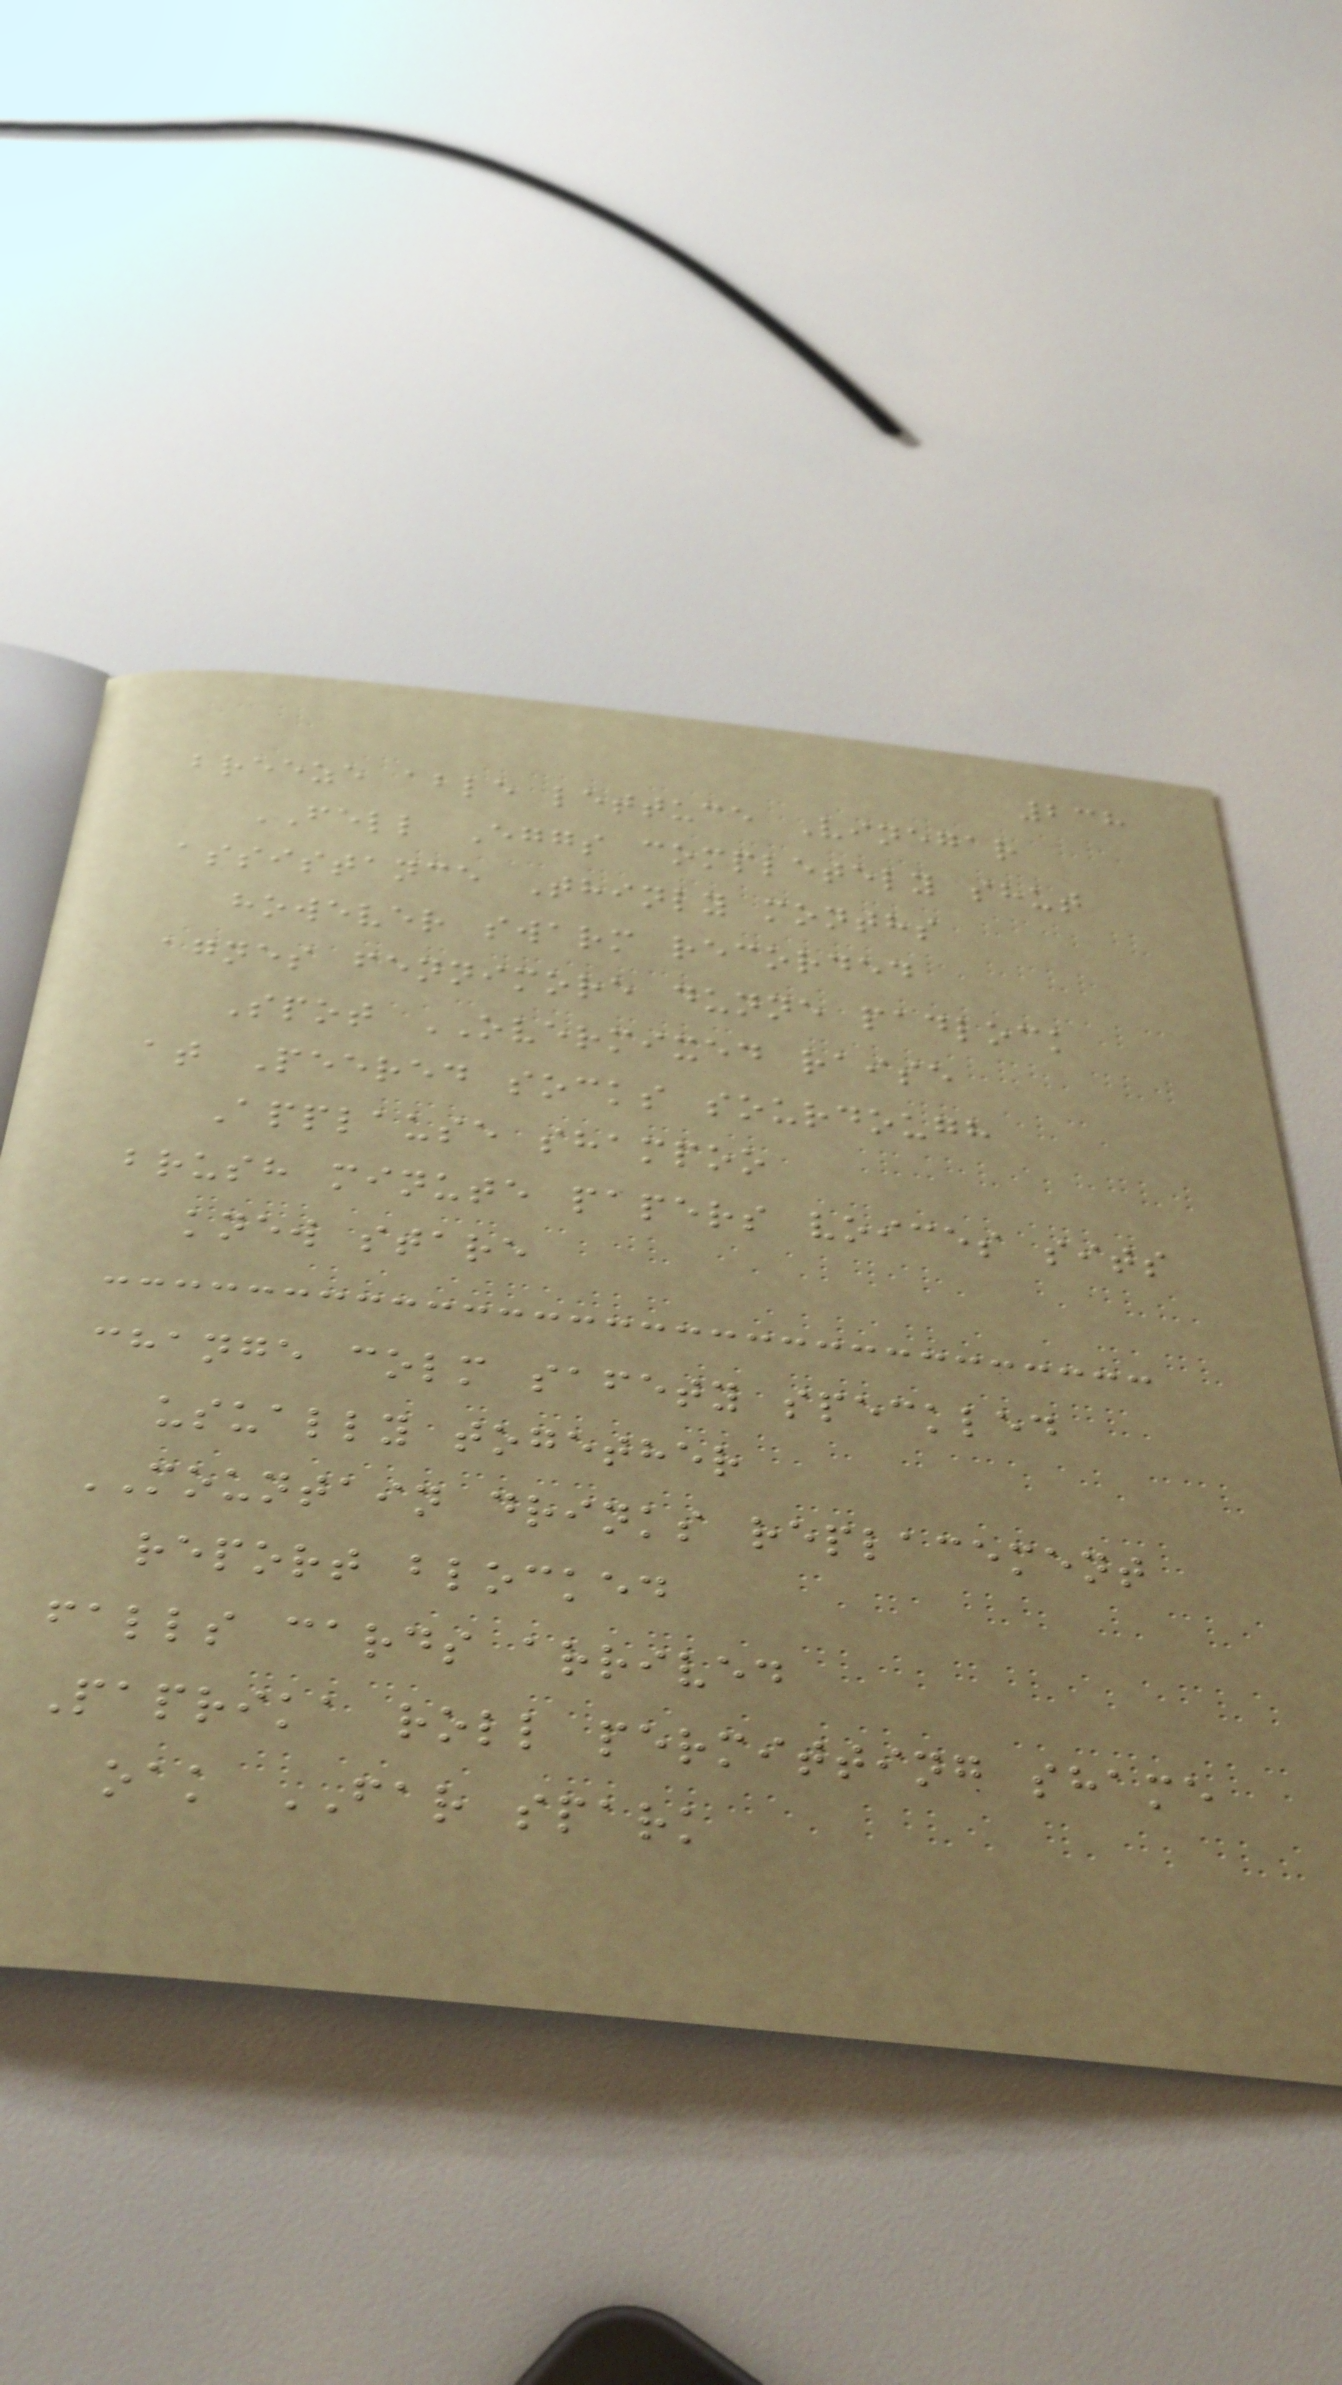238
breeze able lettuce Vinegar
FELL Eggs completely shut
assistance Thinly months
however swarm recorded
agnes fennimore dunne padlock
Spot OVERMIXED raise
at Peered socks sourdough
Applause shampoo
brush minute papers voices sits
knew stare
change colm safety speckled
usually together
MOUNTAIN drinks replacement
report blocked
falls cards arrived
Paprika roll permitting shame
oak FAR spark
